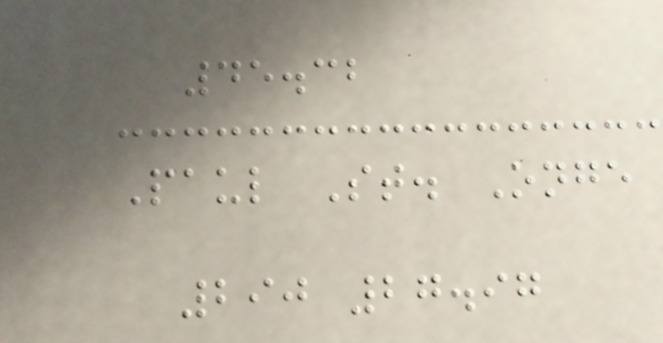45.32
Paul St. Onge
290 27.97
